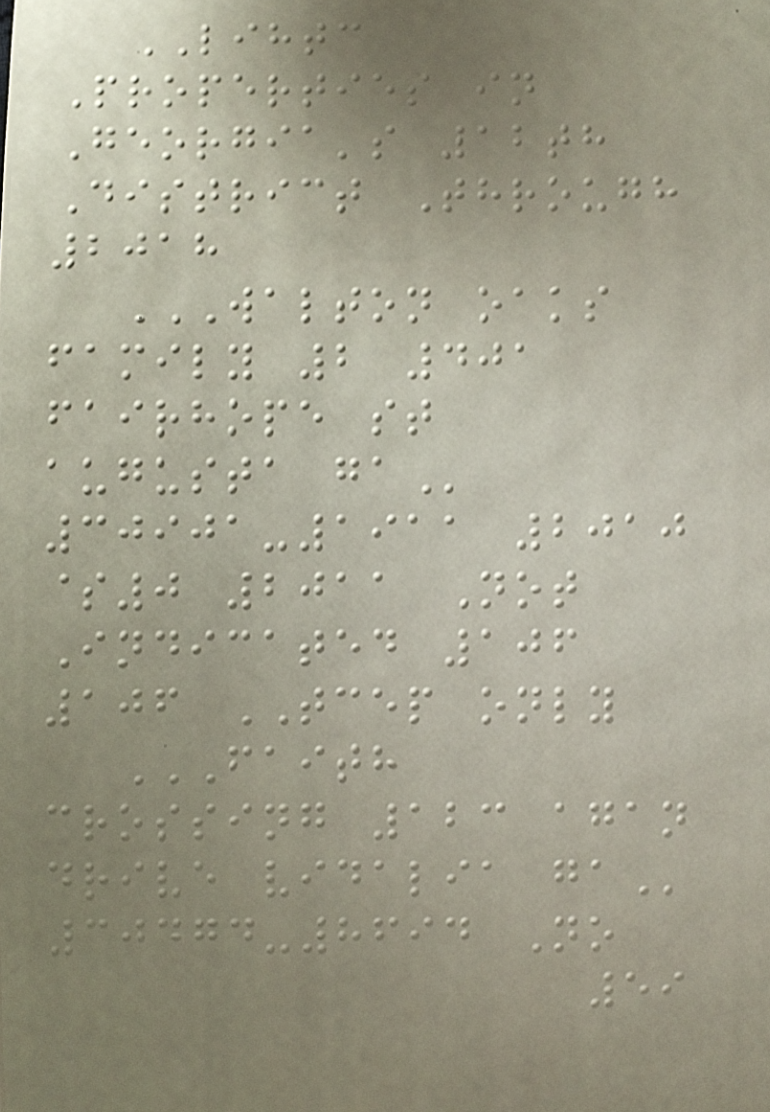LIHTC
Properties in
Georgia's 12th
District Through
2018
WALTON OAKS
FAMILY 2 401
FAIRHOPE ST
AUGUSTA GA
30901-1911 2010
$0 2011 Not
Indicated 106
106 TCEP only
FAITH
CROSSING 123 AGAN
DRIVE VIDALIA GA
30474-8694 No
59
